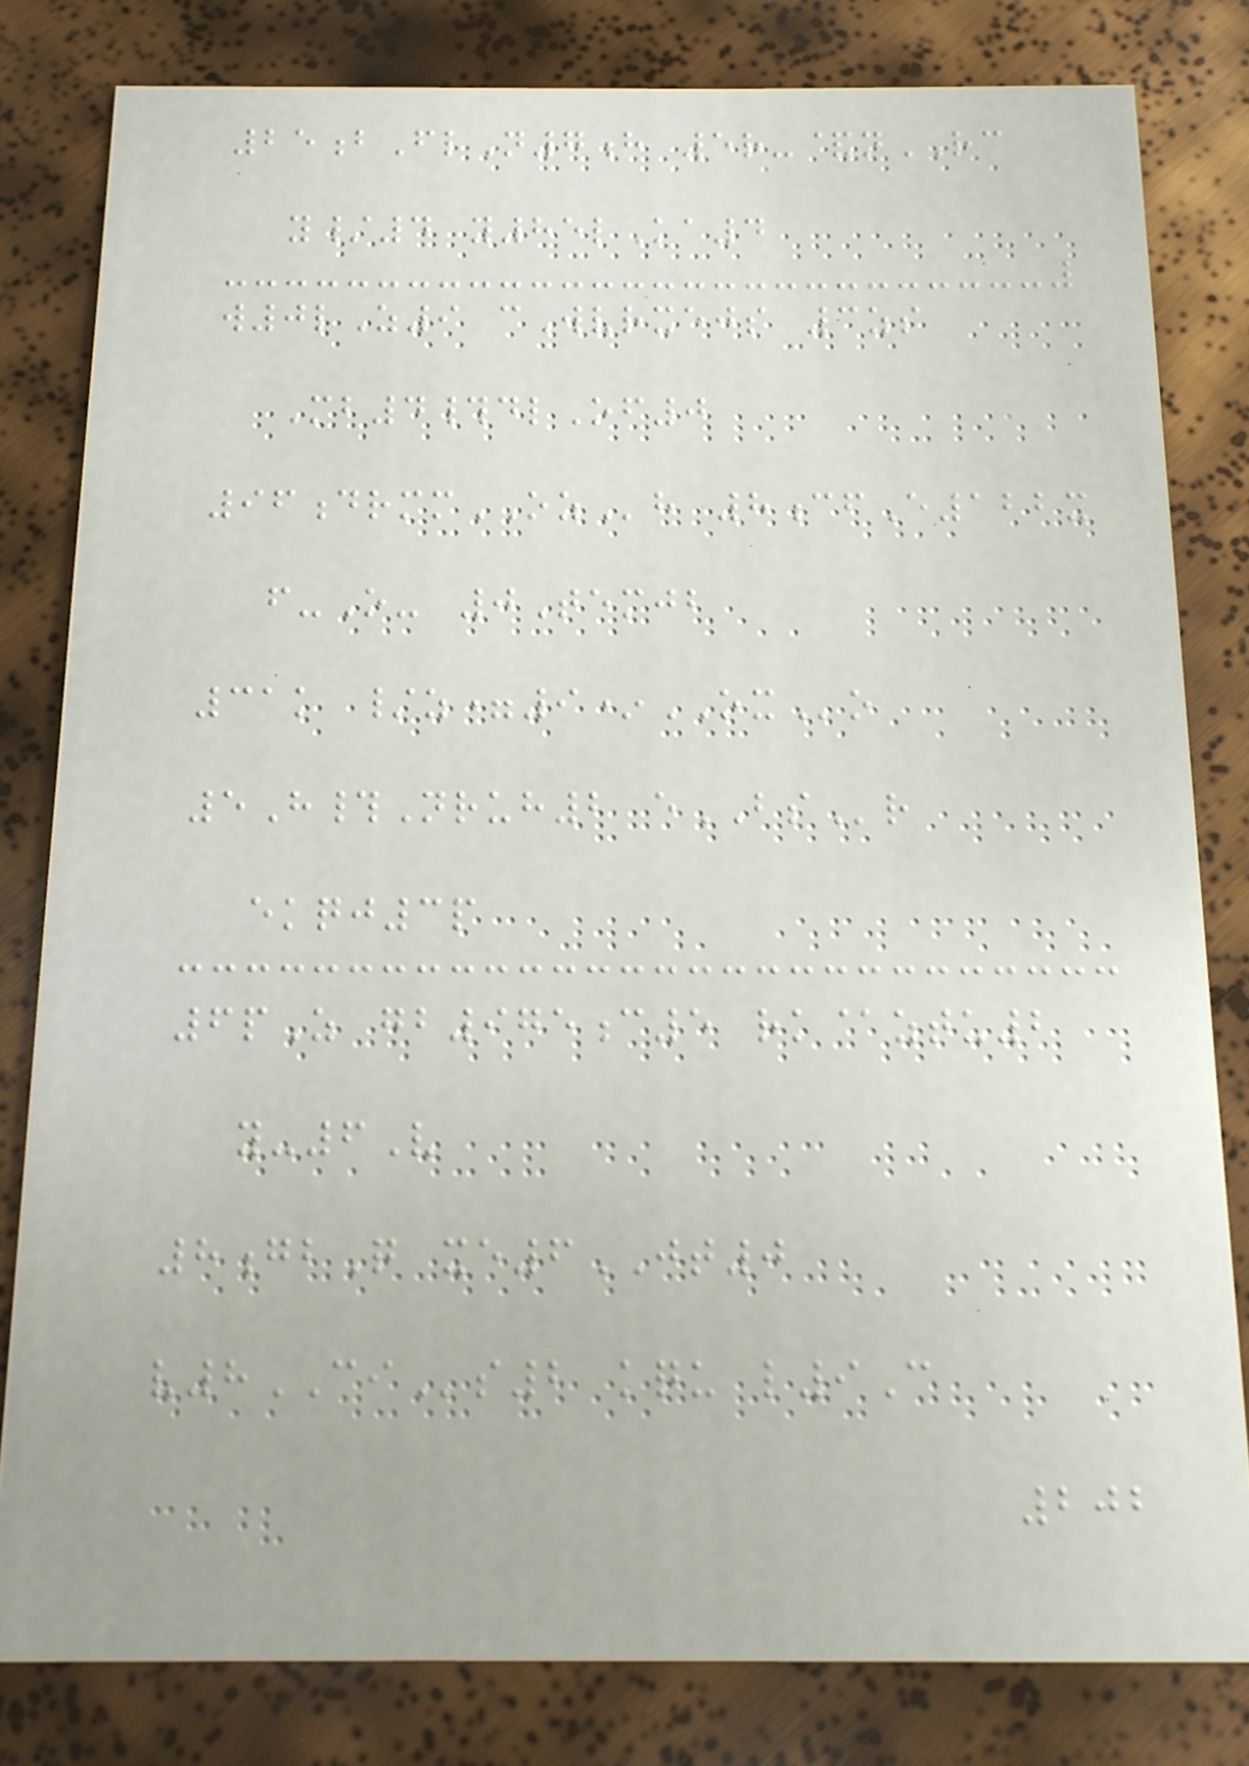25bFlN7h 5r-&nRC
y/4 y85lKa4
w0lZ9 cWvrxejs 3zs
Mb4#dlOf0
96drmmOZh 8cfE122x
f-O- 0Temjb
31k /z=9*OXo
5H#Nruh2 eBSr
ekqj3p
6pZ gb975c5 rk@ztu2
y-6V
8gbQ xe6JT0
v8CIs2 kqu l9C
202
